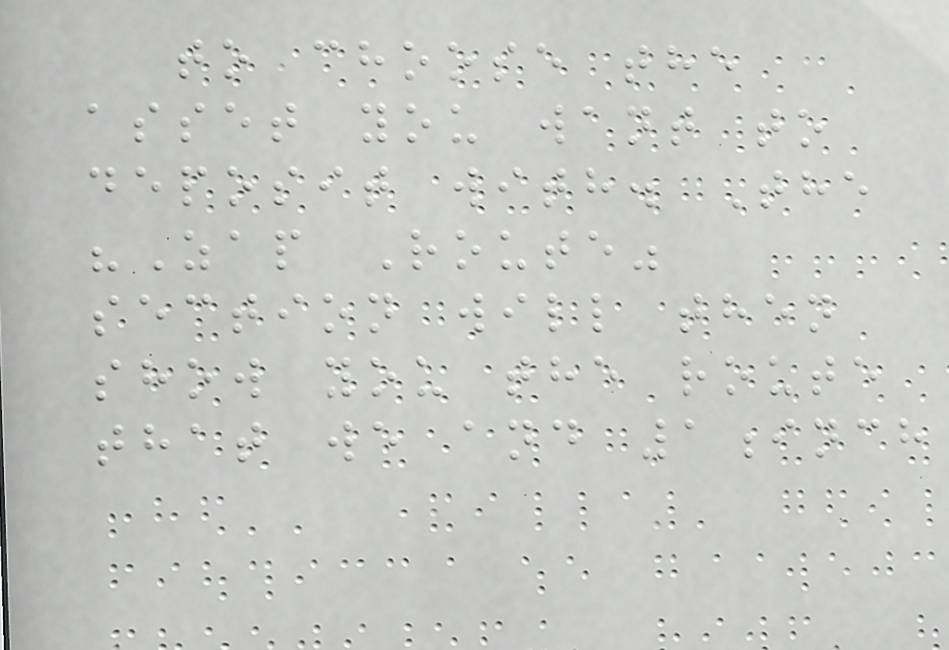to choose the
asset you want to
deposit with. The
"Zap Route"
section will then
show you the route
that we and 1inch
